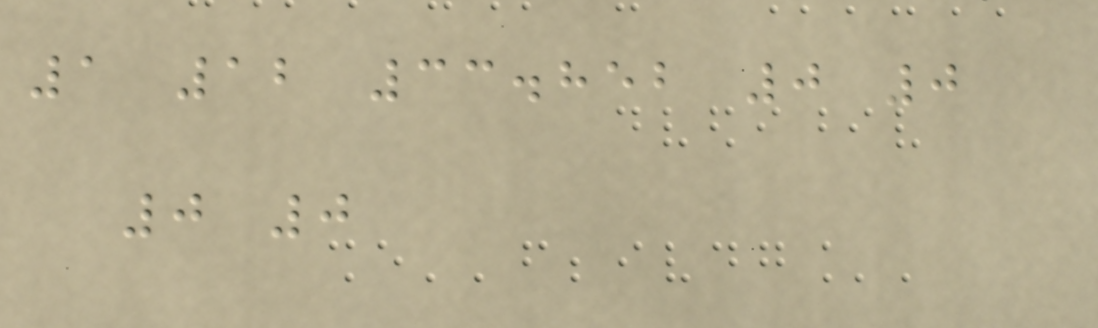1 12 33.852 0 0
0 0
